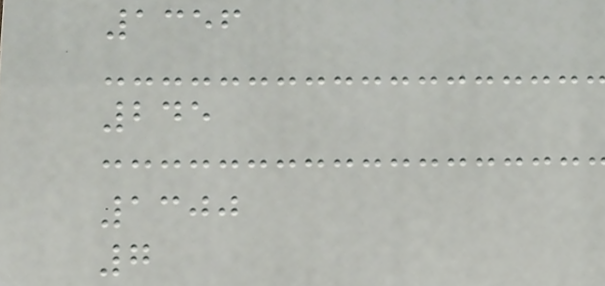1356
245
1300
7
